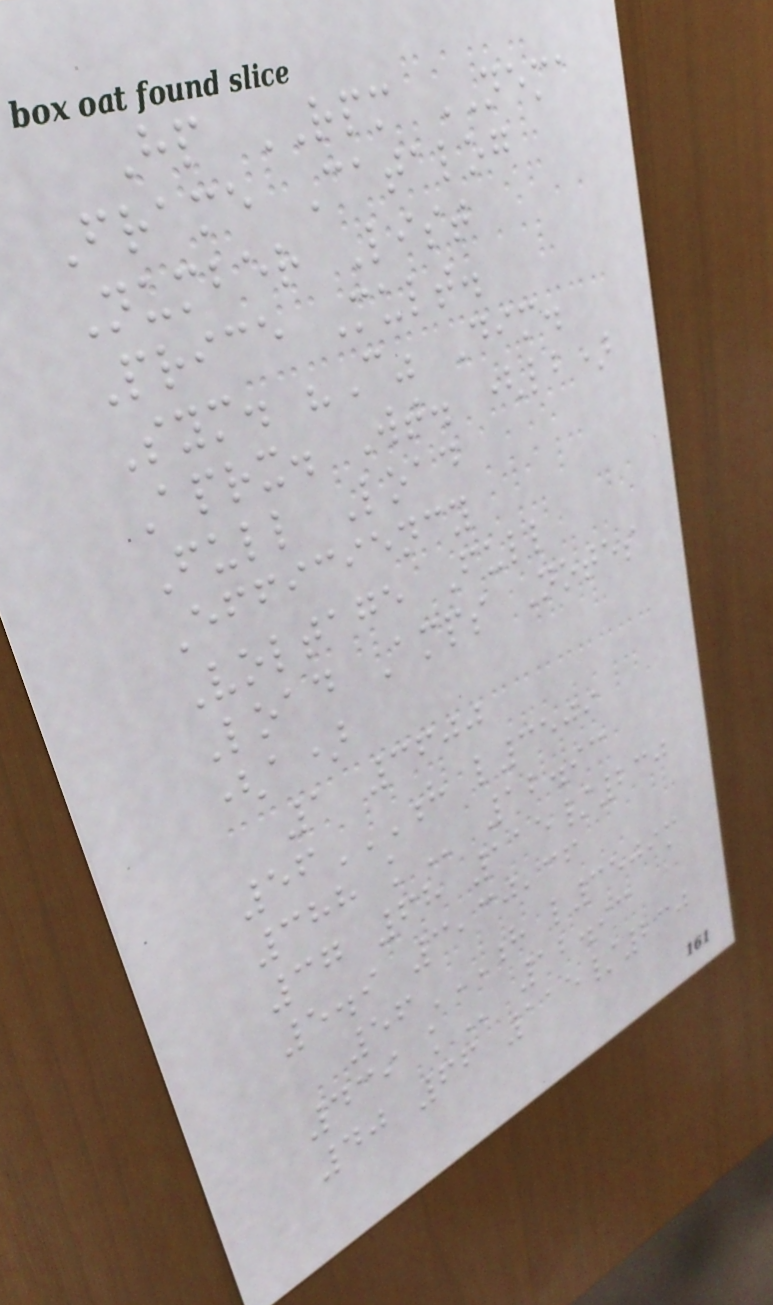Hp RPM NEMA
Frame Catalog
Number List
Price Mult.
Sym. "C" Dim.
Aprx. Wt. (lb)
Full Load
Efficiency
Voltage Full
Load Amps Notes
(a)
1 3600
56H L3509
388 K 12.93
37 68 115/230
5.9 3,30,36
56H L3509M
439 K 12.93
40 66 115/230
